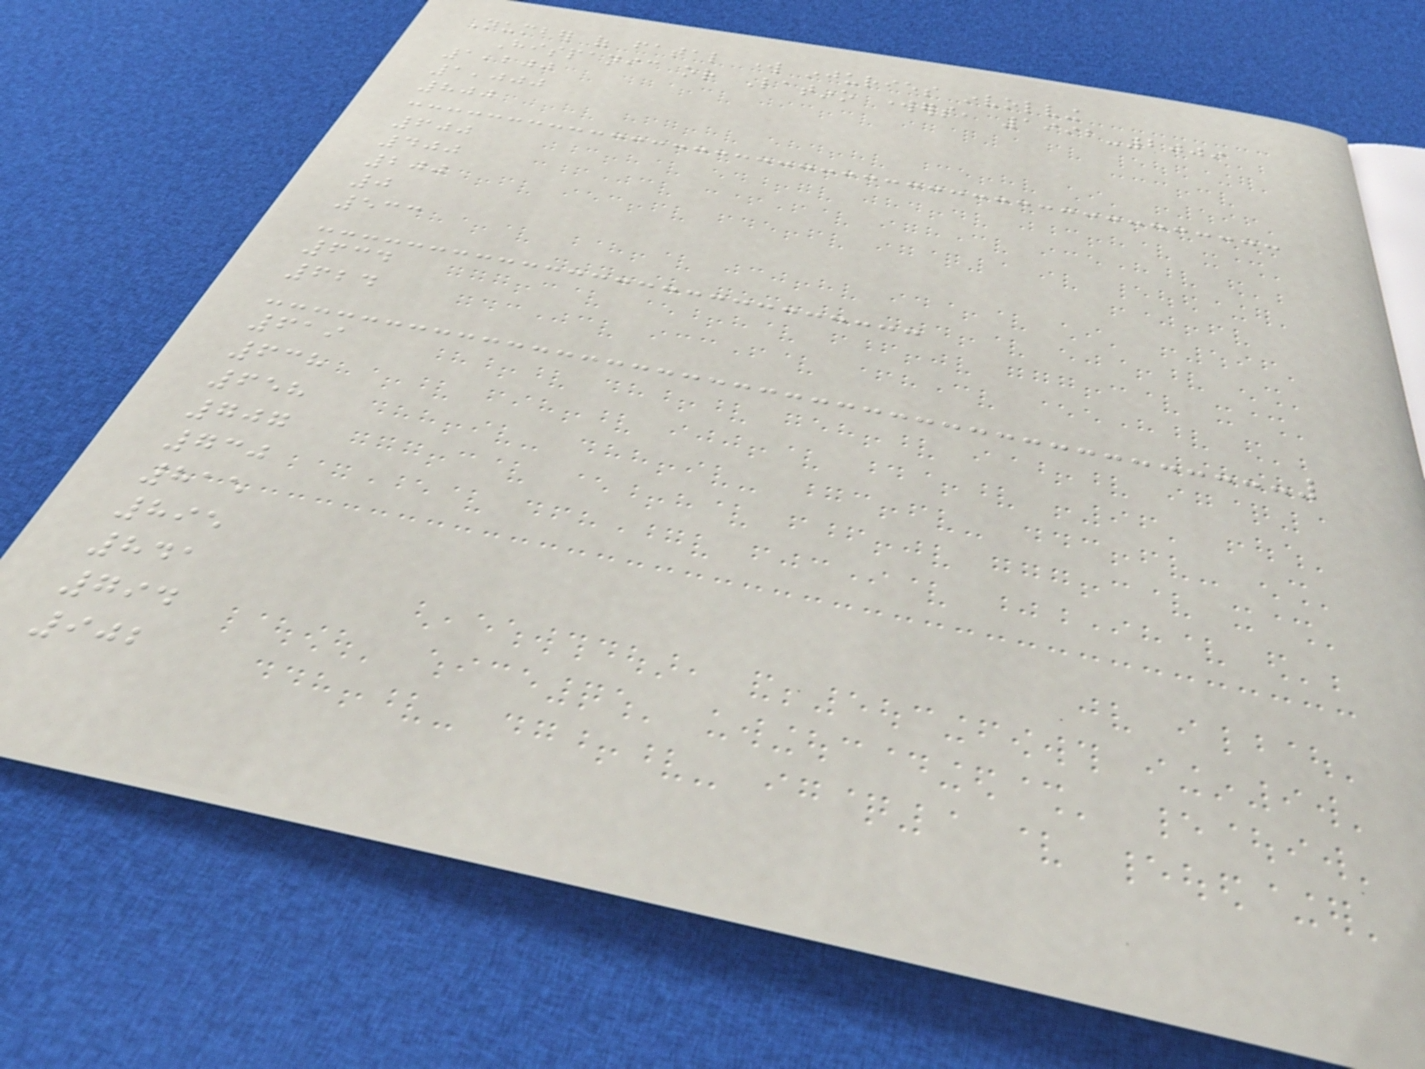Number of fatal work injuries involving
Hispanic or Latino workers, 1992-2009
1,200
1,000
800
600
400
200
0
533
634
624
619
638
658
707
730
815
895
841
794
902
